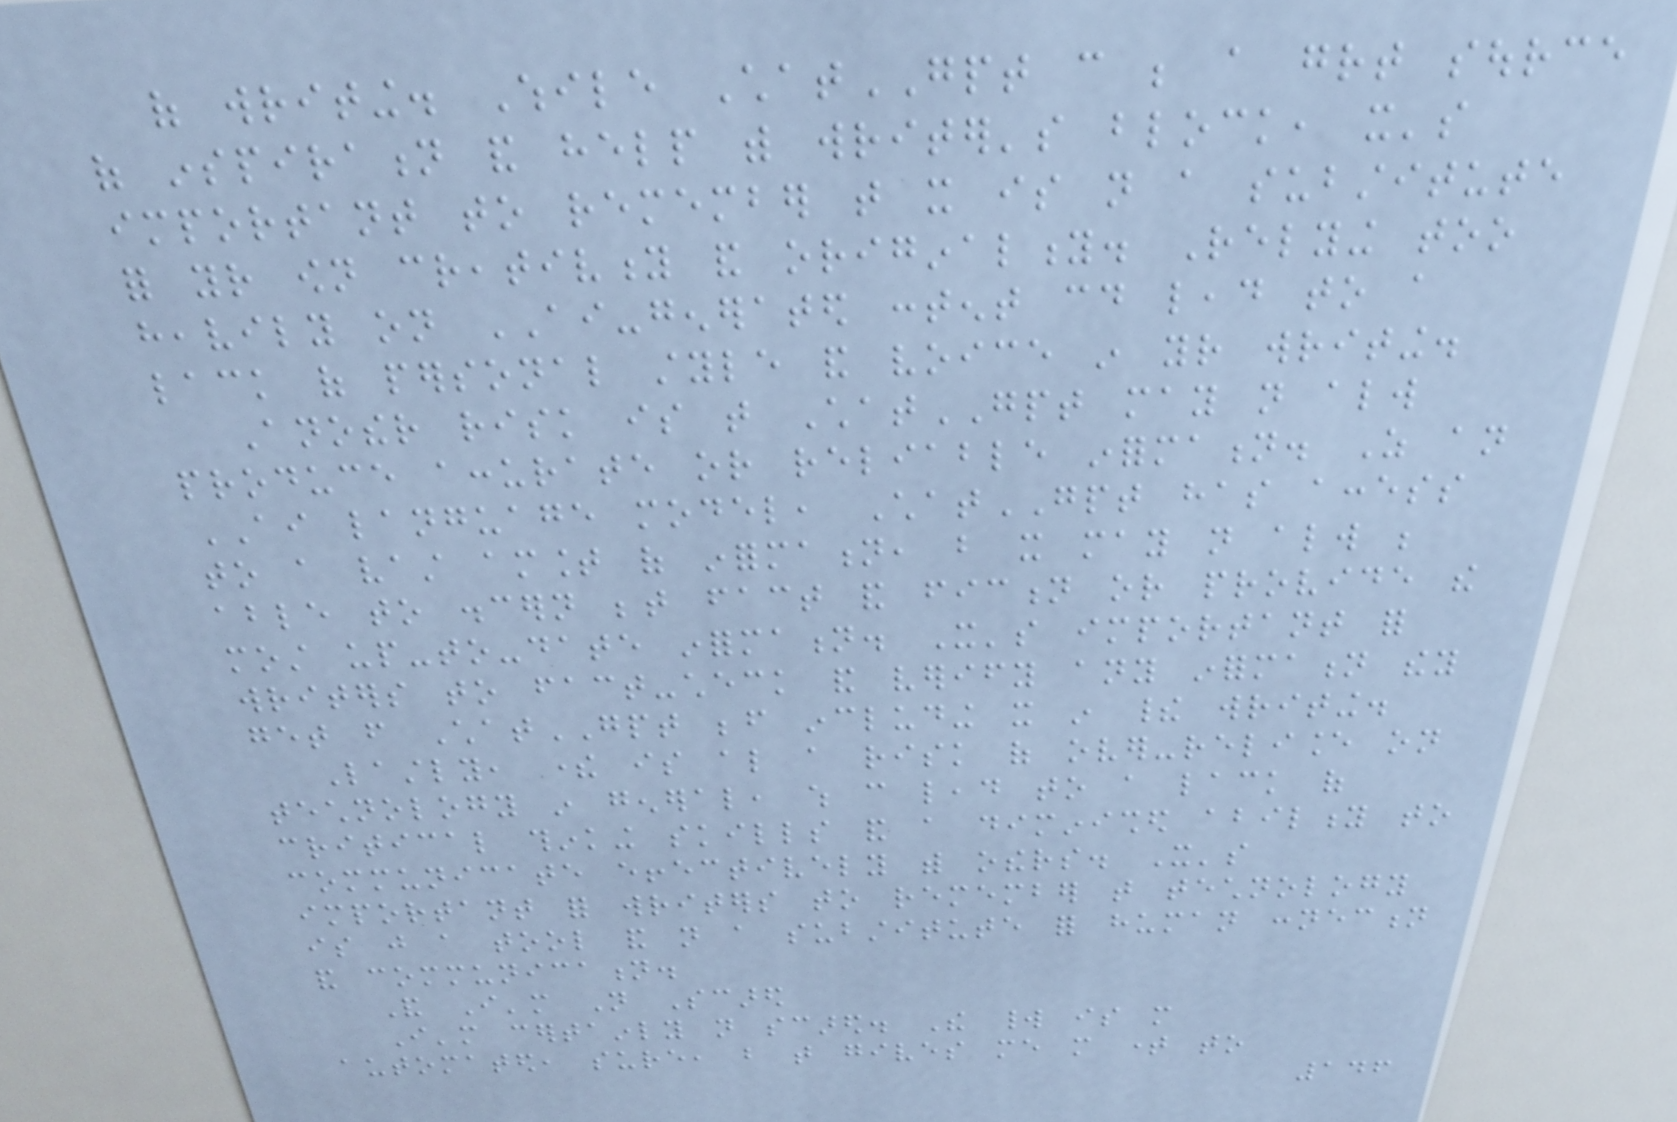of writing. While ChatGPT can be a great source
of inspiration and help with writer's block, it's
important to remember that it is not a substitute
for your own creativity and originality. Relying too
heavily on AI-generated content could lead to a
lack of personal style and voice in your writing.
Another risk is that ChatGPT may not always
produce accurate or reliable information. As an
AI language model, ChatGPT has access
to a vast amount of information, but it may not always be
able to discern between fact and fiction or provide the
most up-to-date information. It's important for
writers to fact-check and verify any information they
get from ChatGPT before including it in their writing.
Lastly, there is also a risk of over-reliance on
technology in general, which can lead to a lack of
critical thinking skills and a diminished ability to
communicate effectively with others. It's
important for writers to remember that technology
is just a tool and not a substitute for human connection
and communication.
And I'm Not Scared
I'm certainly not scared. The world is more
automated, sure, but that gives me more time to
146
